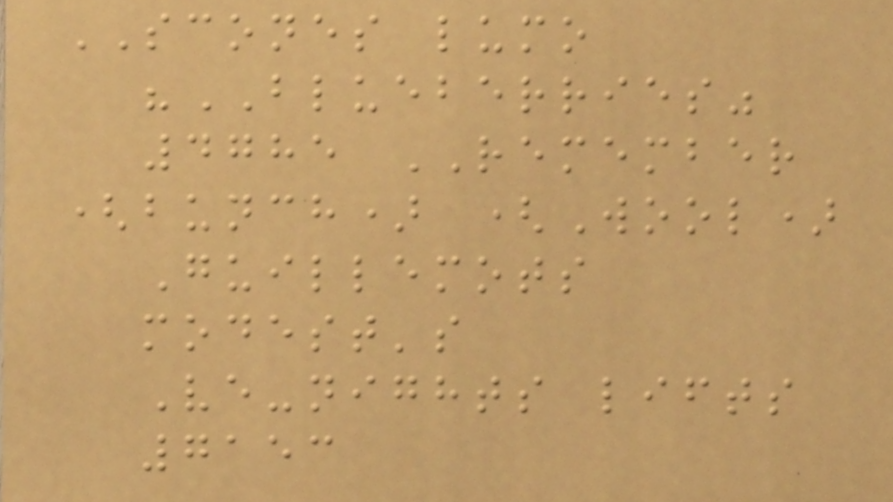SCONES lumo
"BLUEBERRIES"
4785 REMEMBER
(bunch) (Wool)
Guillemots
modest's
Ve-nights lifts
7153
